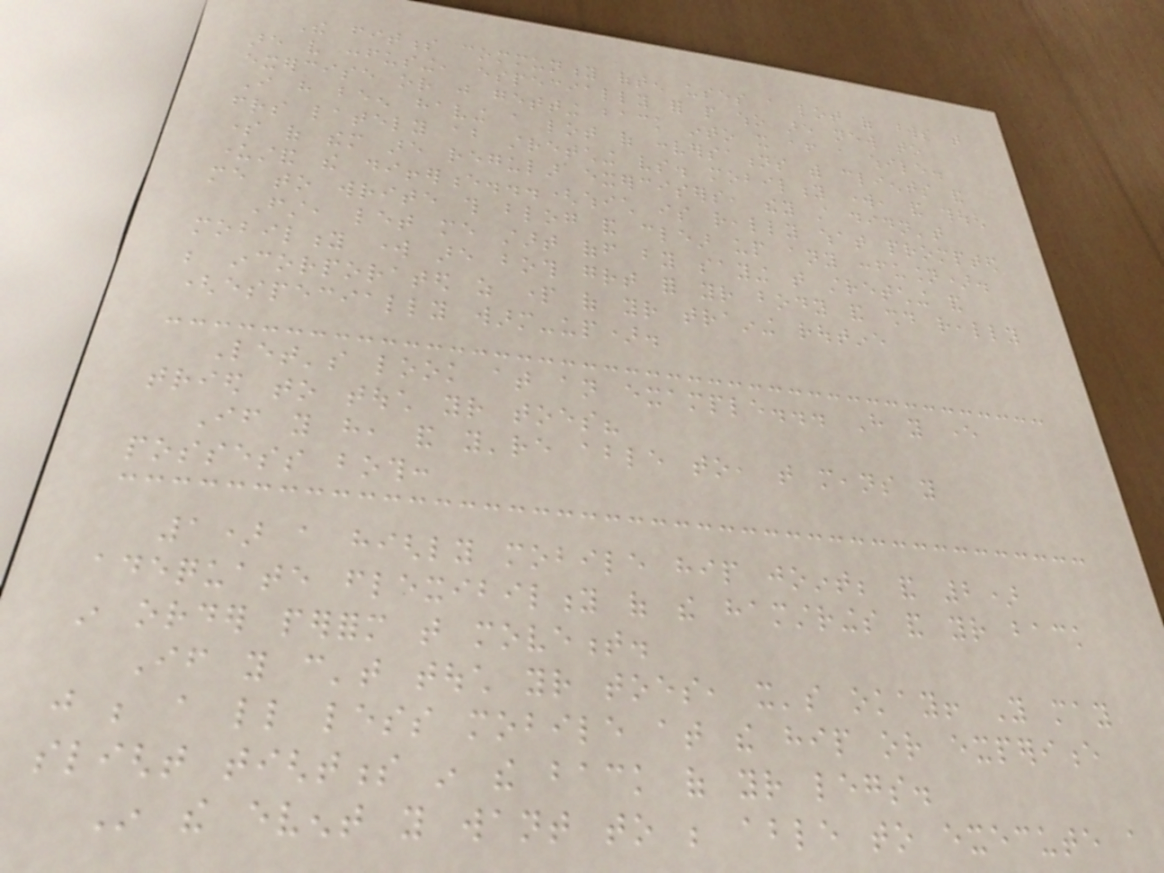The fitness community often uses a lot of words that
are very confusing, especially for people who are new to
exercise or just getting back into it after a while.
I have been having a lot of conversations with clients and
friends lately about stretching vs. mobility work, and though
some of them are regular exercisers, they still didn't
understand the difference...(which is really what prompted
me to write this blog and clear up any confusion).
First, let me start off by saying that stretching and
mobility work are both great for your body and should really
be incorporated as part of your training routine
(especially warm-up).
Let's look at an example... Have you ever
tried to touch your toes?
If you have, and you're able to, that means you
possess both:
1) a highly mobile hip joint; and 2)
adequate flexibility of the hamstrings and your back
in order perform that movement.
If you can't touch your toes, it's okay! You may
just be a little less mobile at the hip or experience
slight tightness in the back of your legs.
In the event you want to be able to execute a
